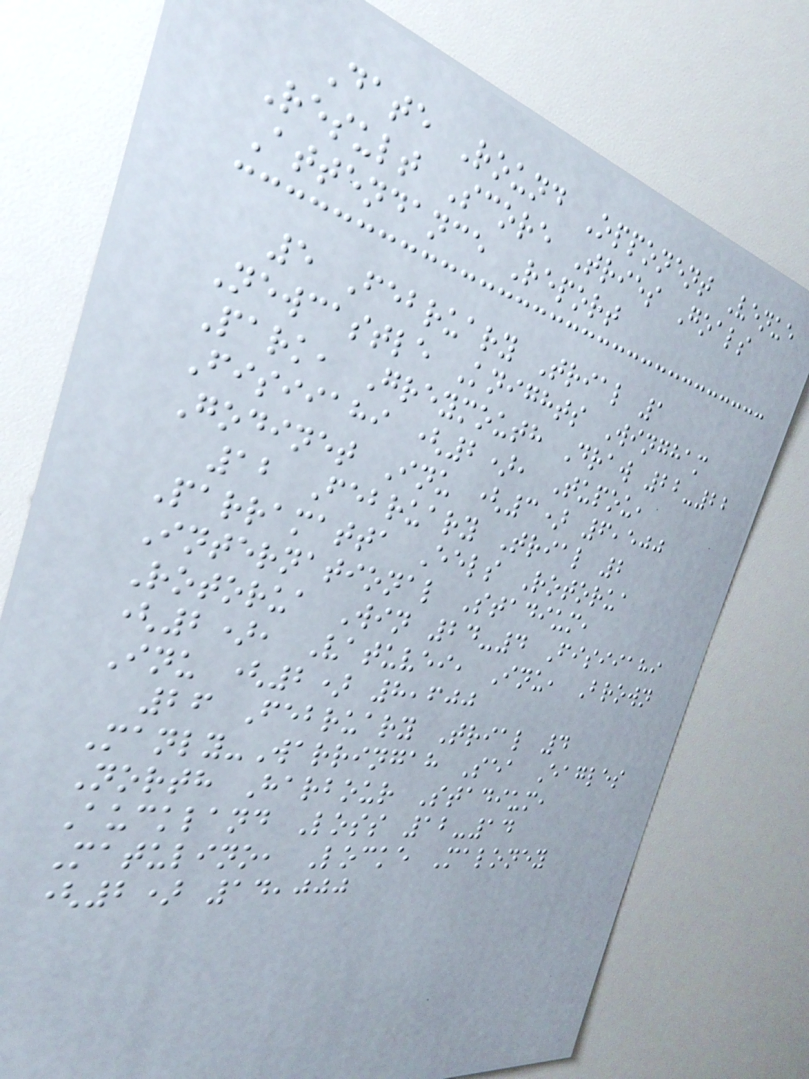Date Round Opponent Venue
Result Score Tries Goals
Attendance Report
5 February Trial 1
Newcastle Knights Wingham
Park, Greymouth Draw 22-22
Fisiiahi (2), Tupou,
Godinet Inu (3) 6,500
12 February Trial 2
Parramatta Eels Rotorua
International Stadium,
Rotorua Win 24-4 Fisiiahi
(2), Vatuvei, Inu, Brown
Inu (2) 8,600
26 February Trial 4
Manly-Warringah Sea Eagles
North Harbour Stadium,
Auckland Loss 12-14
Matulino, Locke Maloney
(2) 14,000
